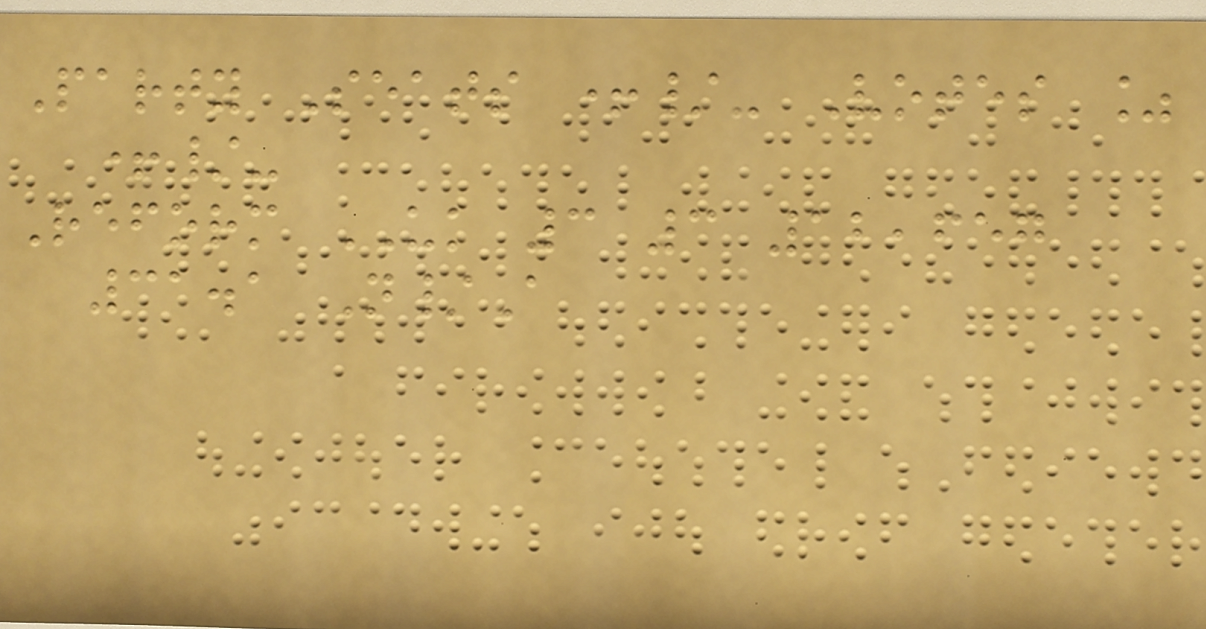Party Seats +/- Votes %
+/-
Reform UK 3 3 12,657
31.1 N/A
